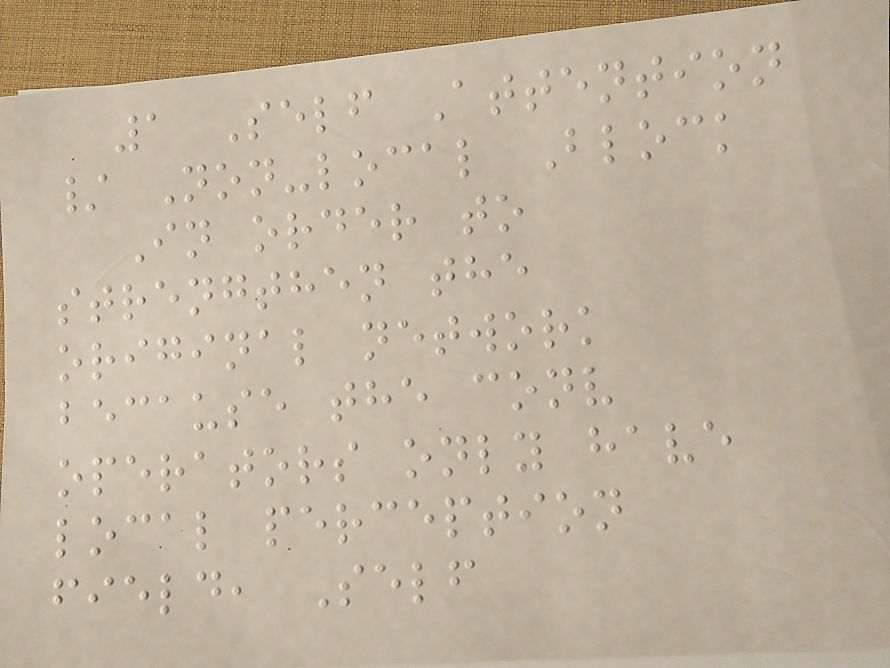1 Self Attention
/ Non-local Block
In order to
strengthen the
original network
because the conv
operators only have
local perception
field, Self
